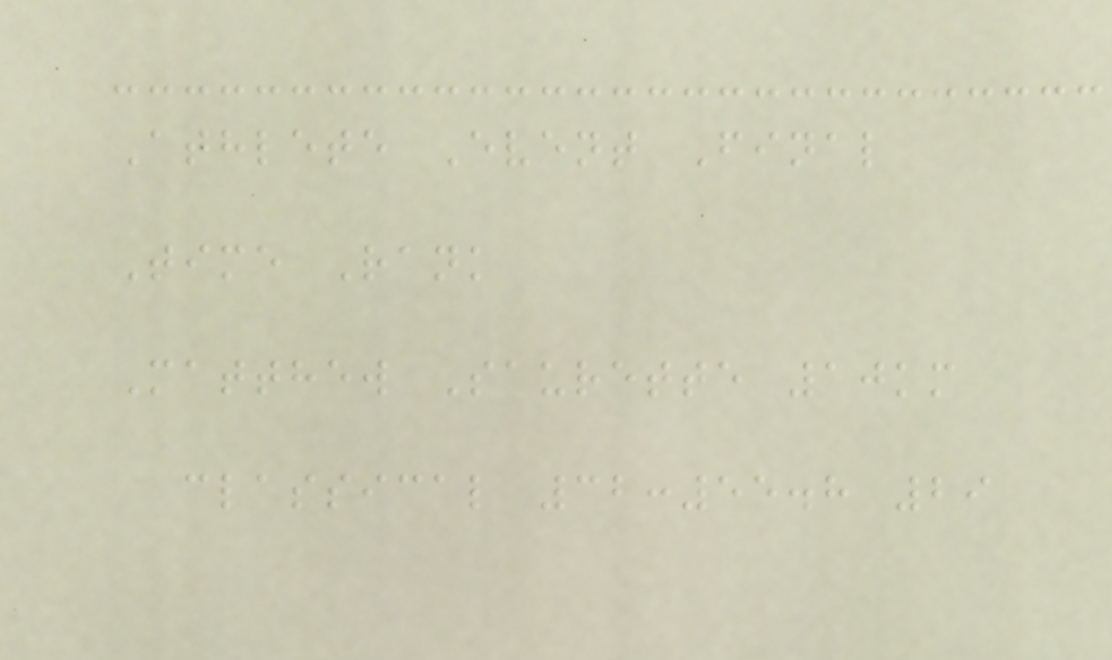Athlete Event Final
Time Rank
Matthew Saurette 10km
classical 32:55.8 29
